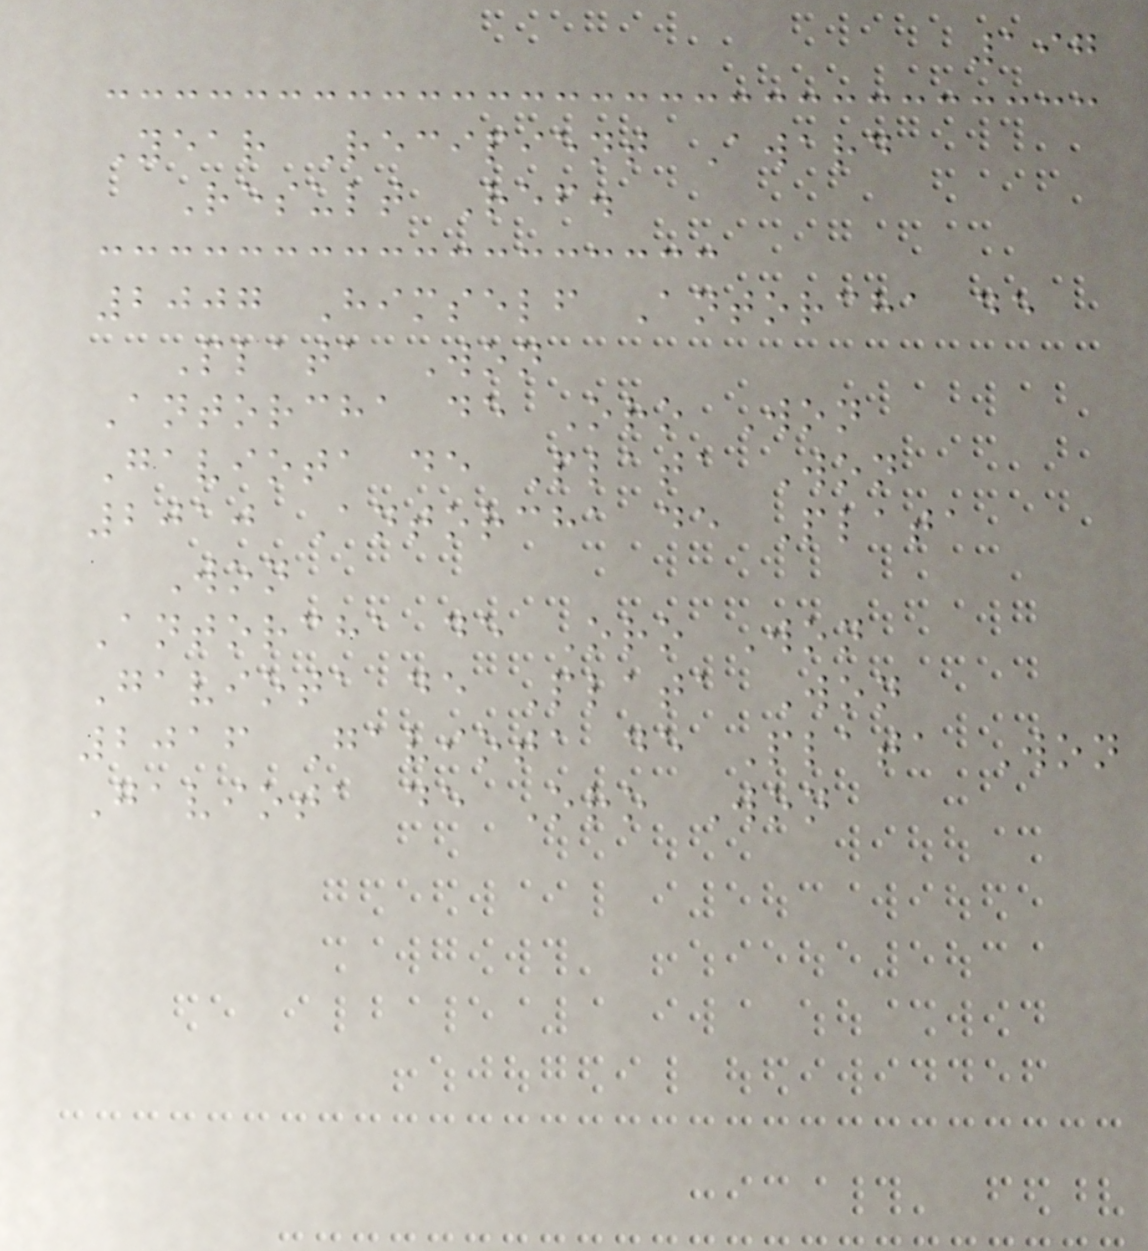197
Year Recipient Award
Result Ref.
2007 Himself Antorcha de
Plata Won
Antorcha de Oro Won
Gaviota de Plata Won
2010 Antorcha de Plata
Won
Antorcha de Oro Won
Gaviota de Plata Won
2016 Gaviota de Plata Won
Gaviota de Oro Won
